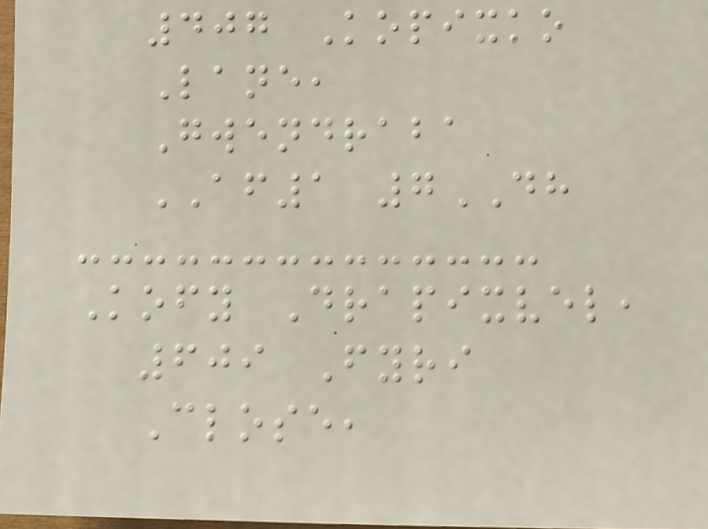407 Kopixko
Lane,
Gwendraba
AF1 7DH
Kofy Drapixvel,
609 Fyri
Close,
